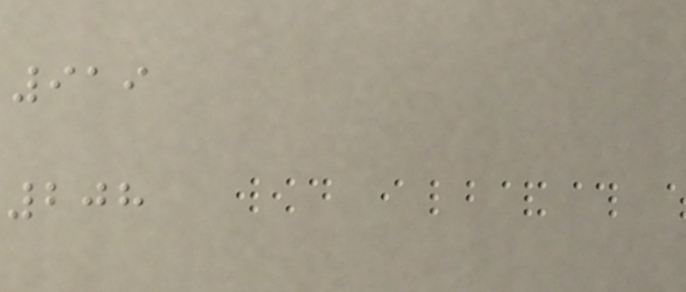919
208
